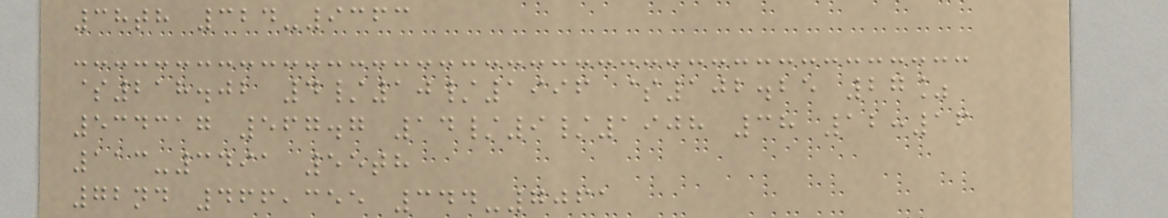38th 324-9363
$218.02 4/10/1996 $102.25 27%
534317 567.7 14/9/1908 38 12:16
113-3491 55th
72nd 466,355 344-7061
